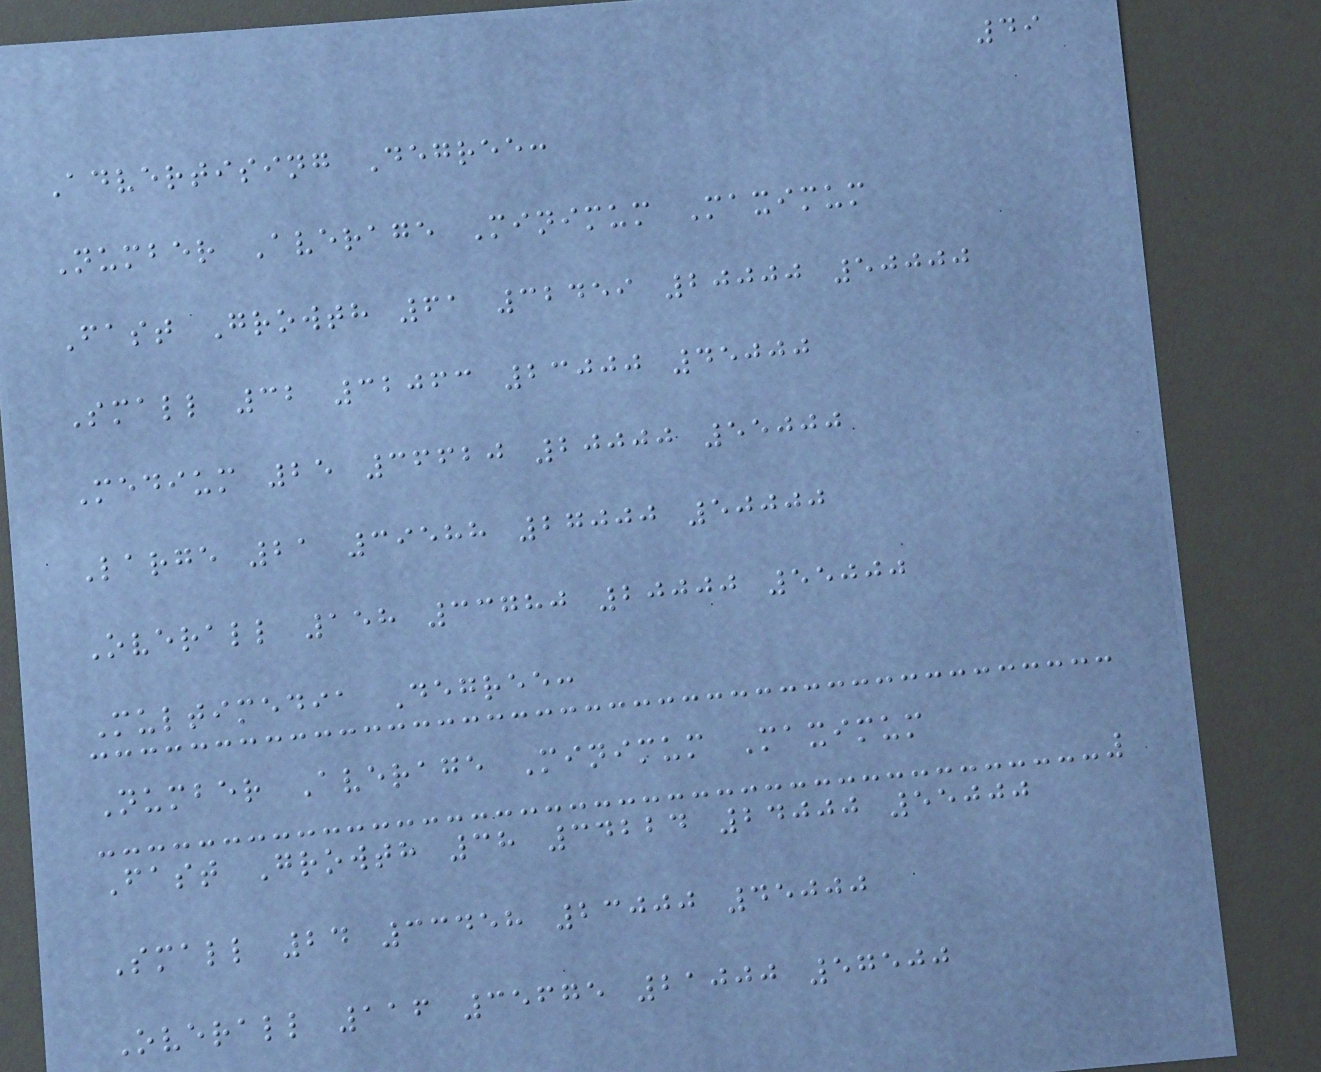49
Advertising Degree:
Number Average Minimum Maximum
Fast Growth 61 32459 20000 50000
Small 32 32063 23000 45000
Medium 25 36620 20000 55000
Large 21 39588 27000 50000
Overall 158 33780 20000 55000
Multimedia Degree:
Number Average Minimum Maximum
Fast Growth 38 34224 24000 55000
Small 24 33458 23000 45000
Overall 116 35675 21000 57500
